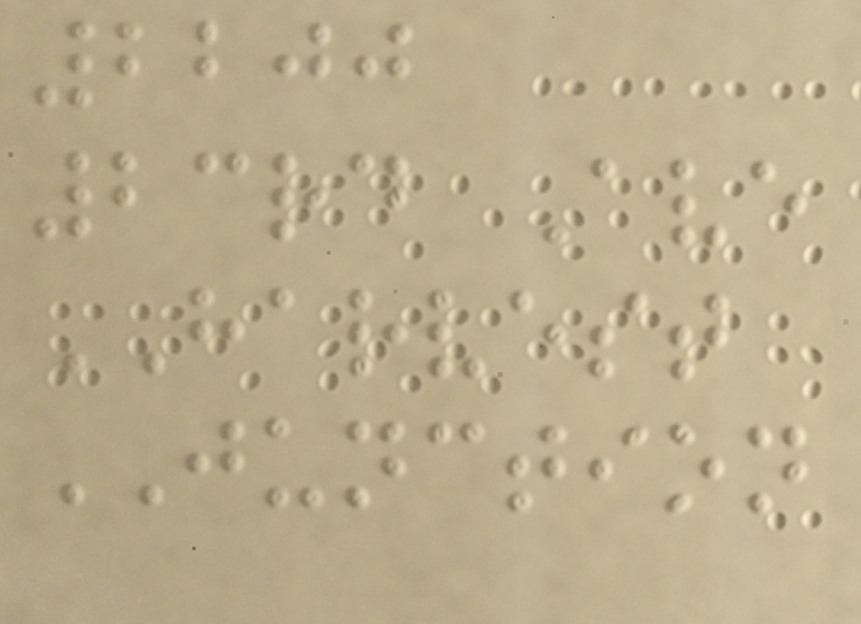2200
23rd Ave
HARVEST
JUNCTION
